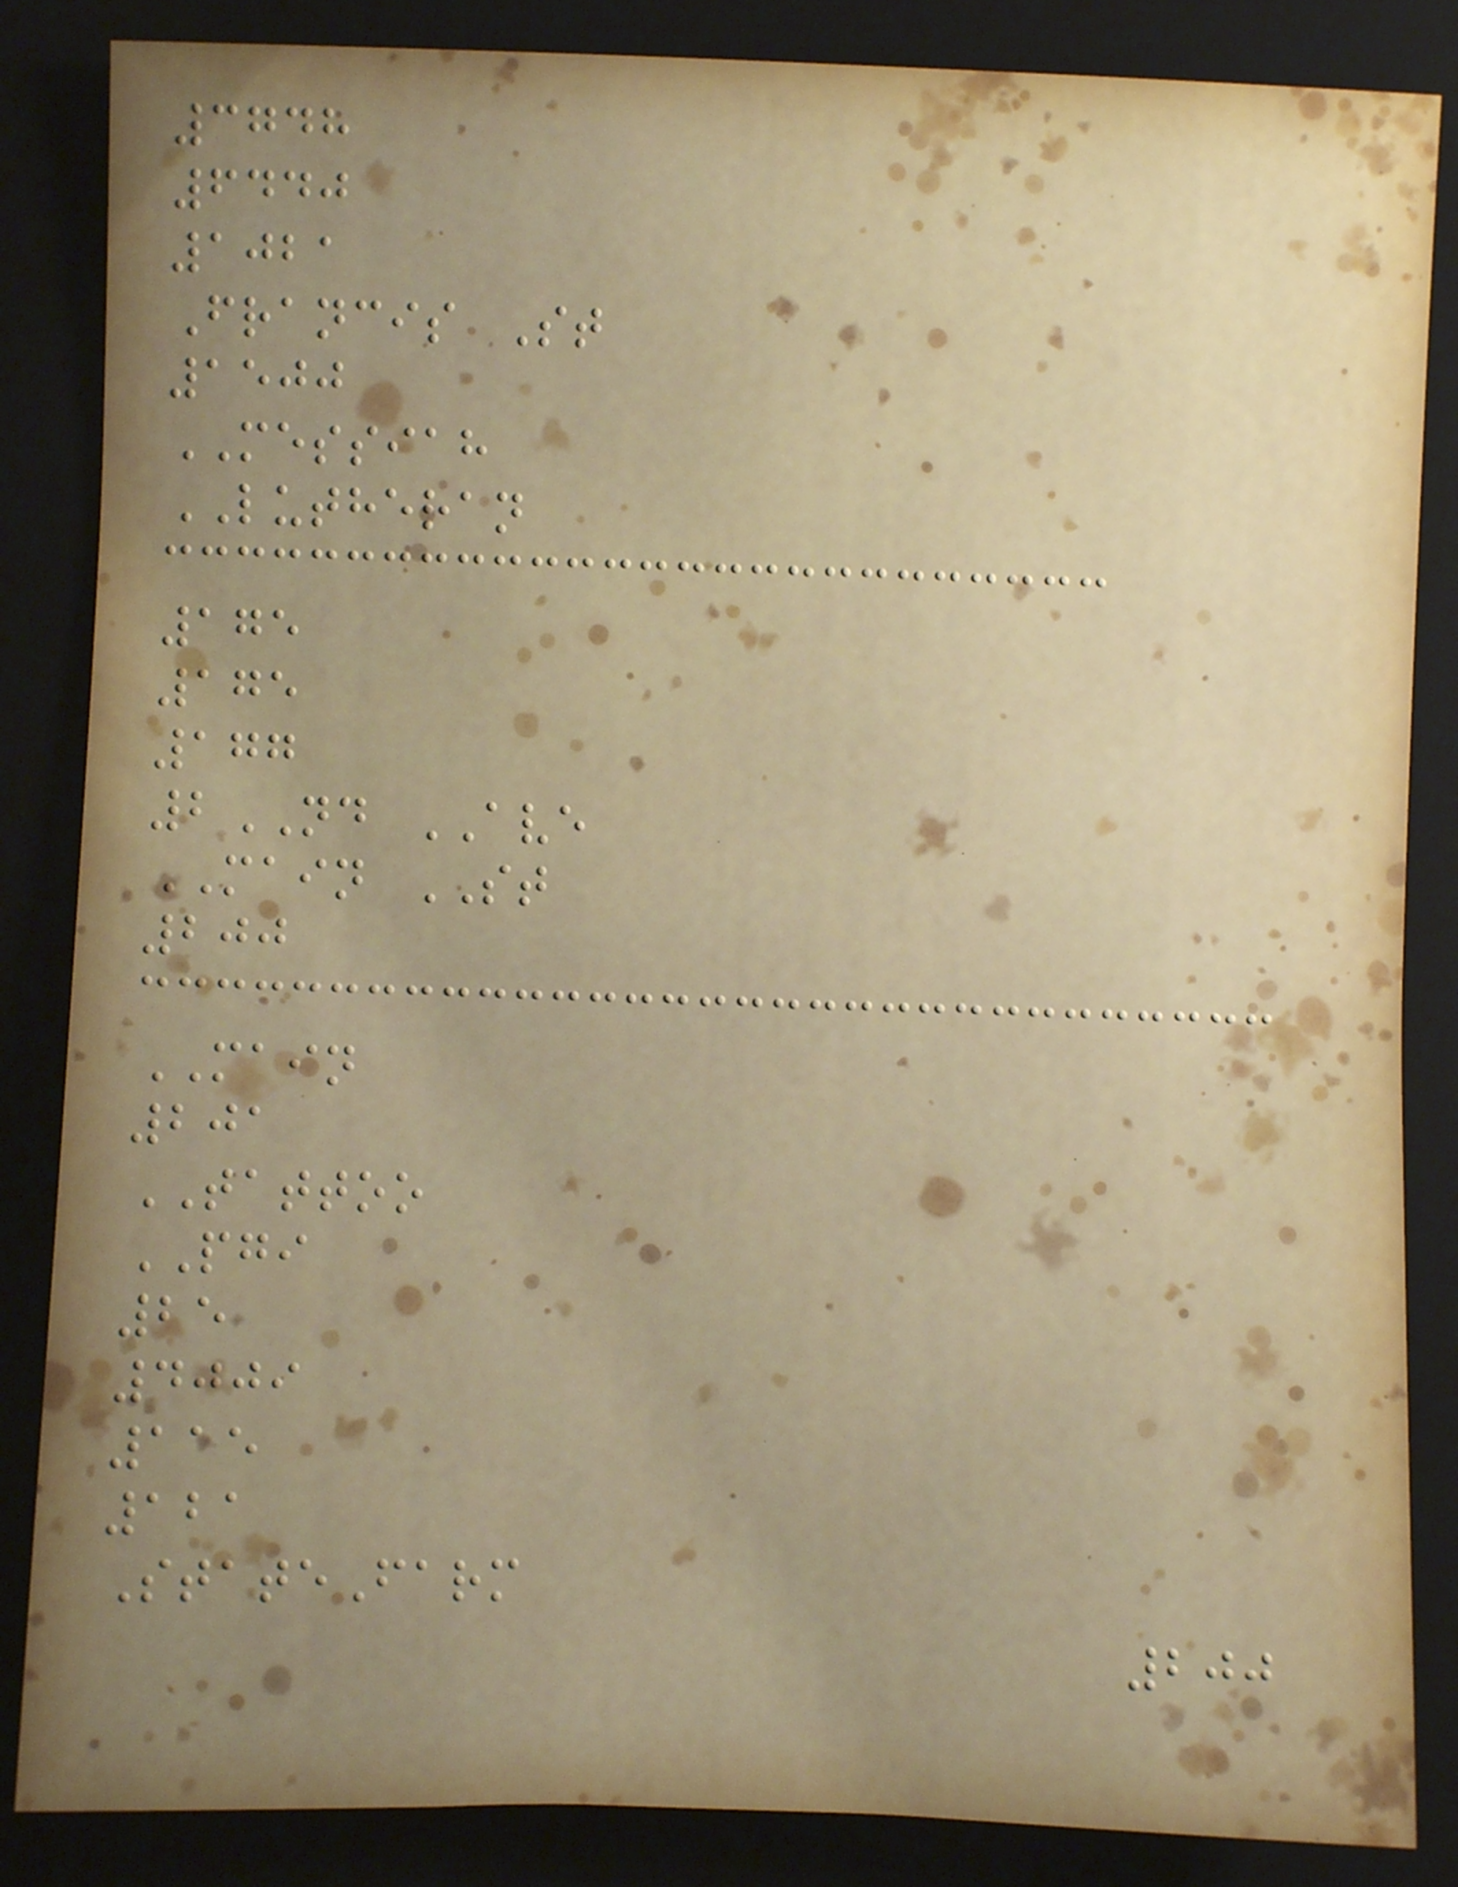3748
6440
1021
Francis St
1500
MESSIAH
LUTHERAN
175
175
177
2ND AVE
MAIN ST
200
MAIN
201
TATTOO
PGI
25
4009
115
121
StateFarm
200
